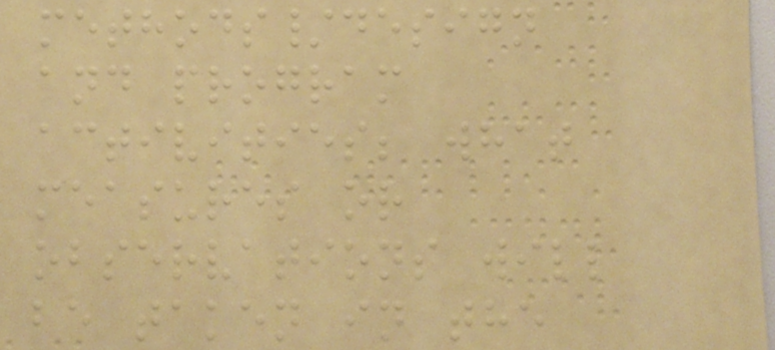methods/design
and program
activities; what
measures or
observations will
be taken in the
